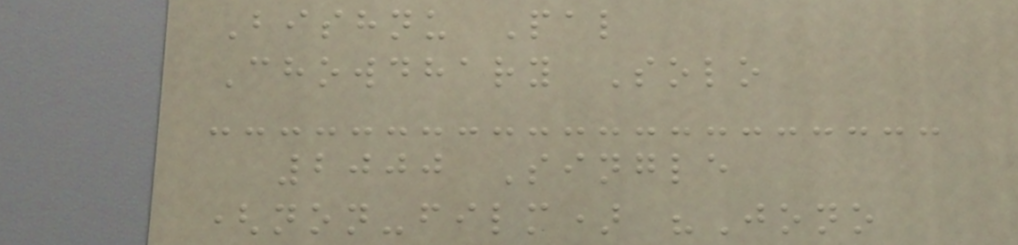Bishnu Pal
Chowdhary Solo
2000 Single
(non-film) "Jono
